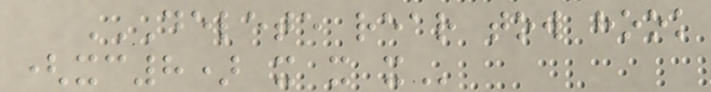DELETE REAR TOW HOOK
(XC8) X X X
